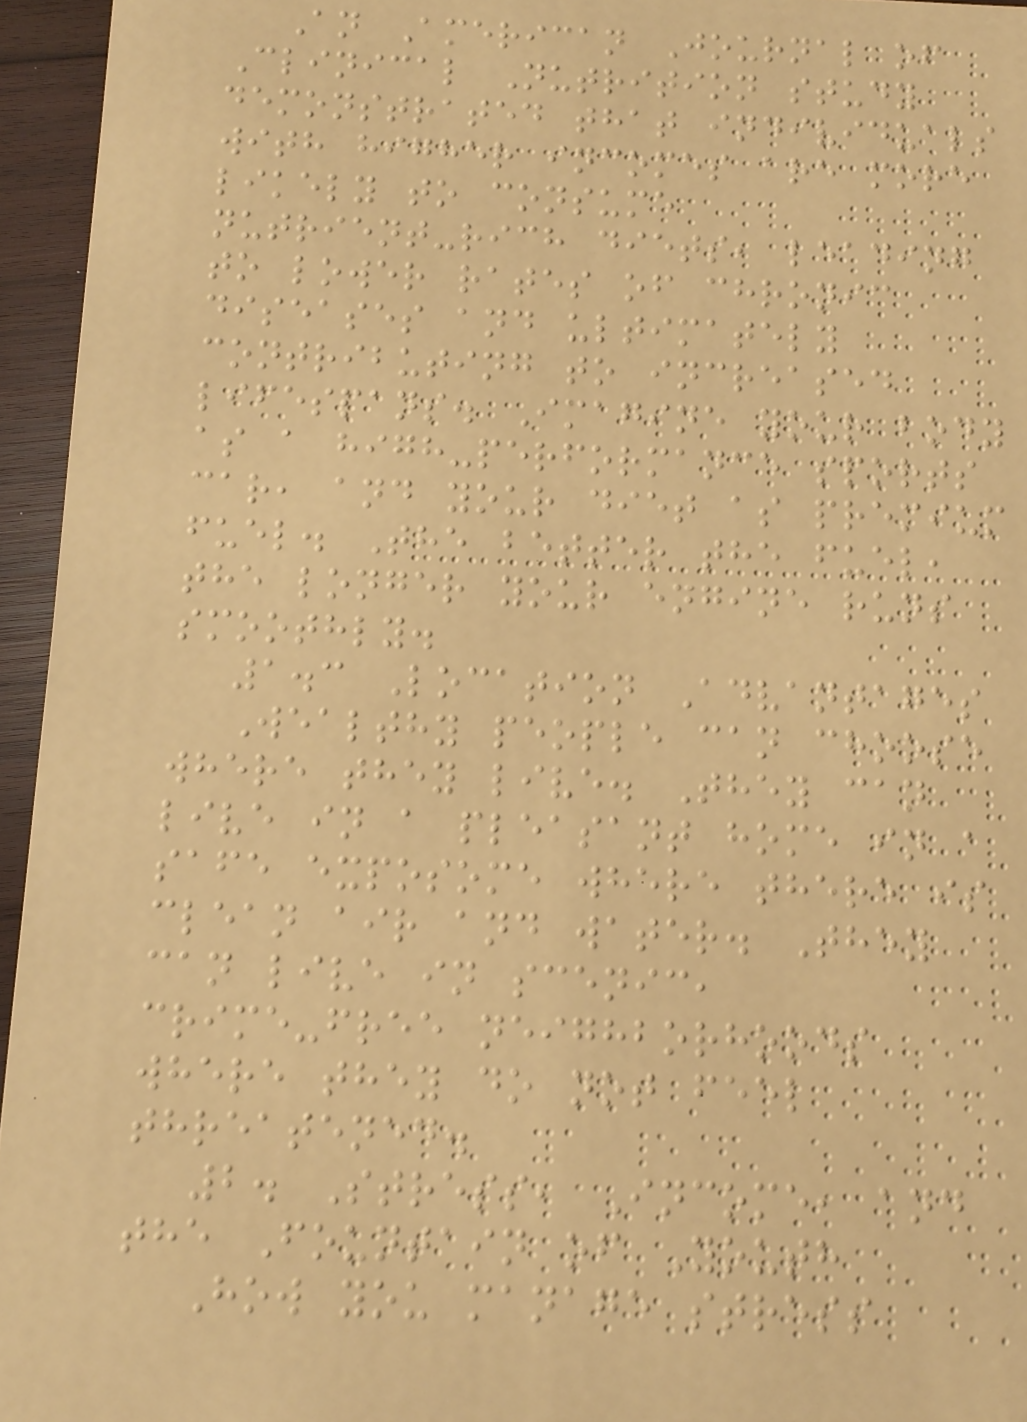An American Journal of
Clinical Nutrition study
demonstrated that individuals
with higher incomes are more
likely to consume
nutrient-rich diets, leading
to lower rates of chronic
diseases and ultimately
contributing to increased
lifespans. Imagine your body
as a high-performance sports
car, and your diet as premium
fuel. The better the fuel,
the longer your engine runs
smoothly.
1.3 Location Advantages
Wealthy people can choose
where they live. They can
live in a pleasant home in a
safe exposome where there is
clean air and water. They
can live in scenic,
crime-free neighborhoods
where they do not feel
threatened.
2. Stress, Income, and
the Fountain of Youth
How you manage stress
